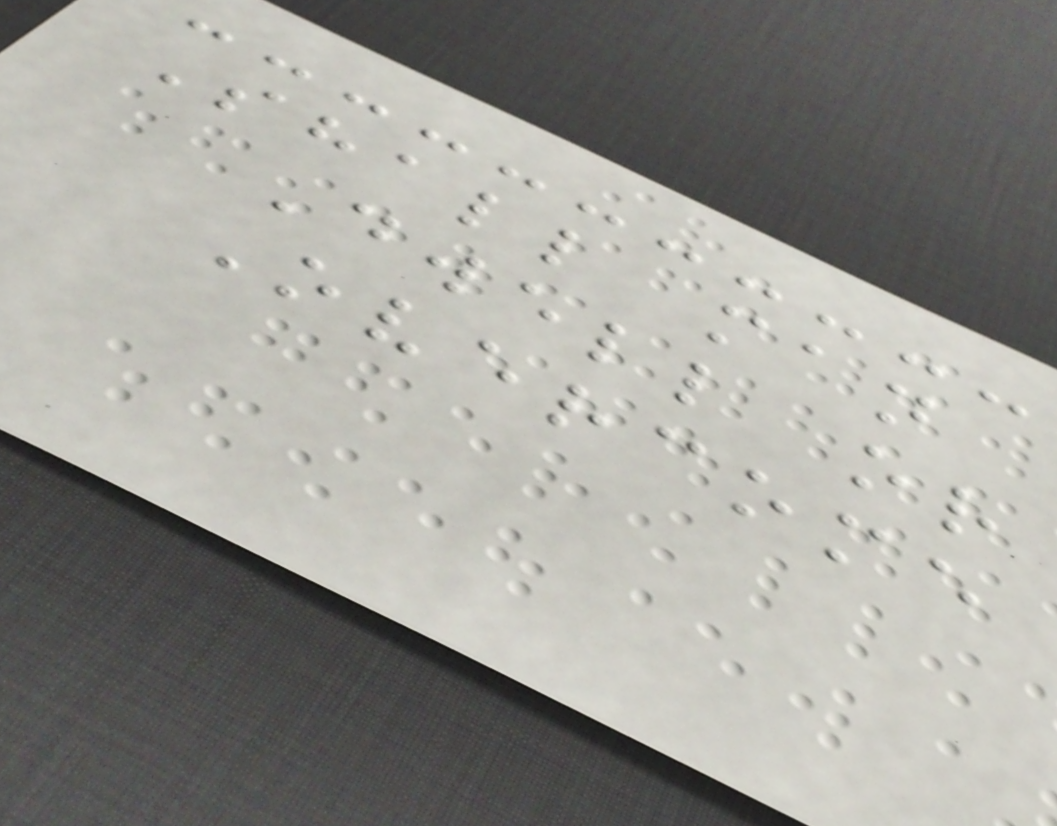Shall man
Dwell or
Overcome
